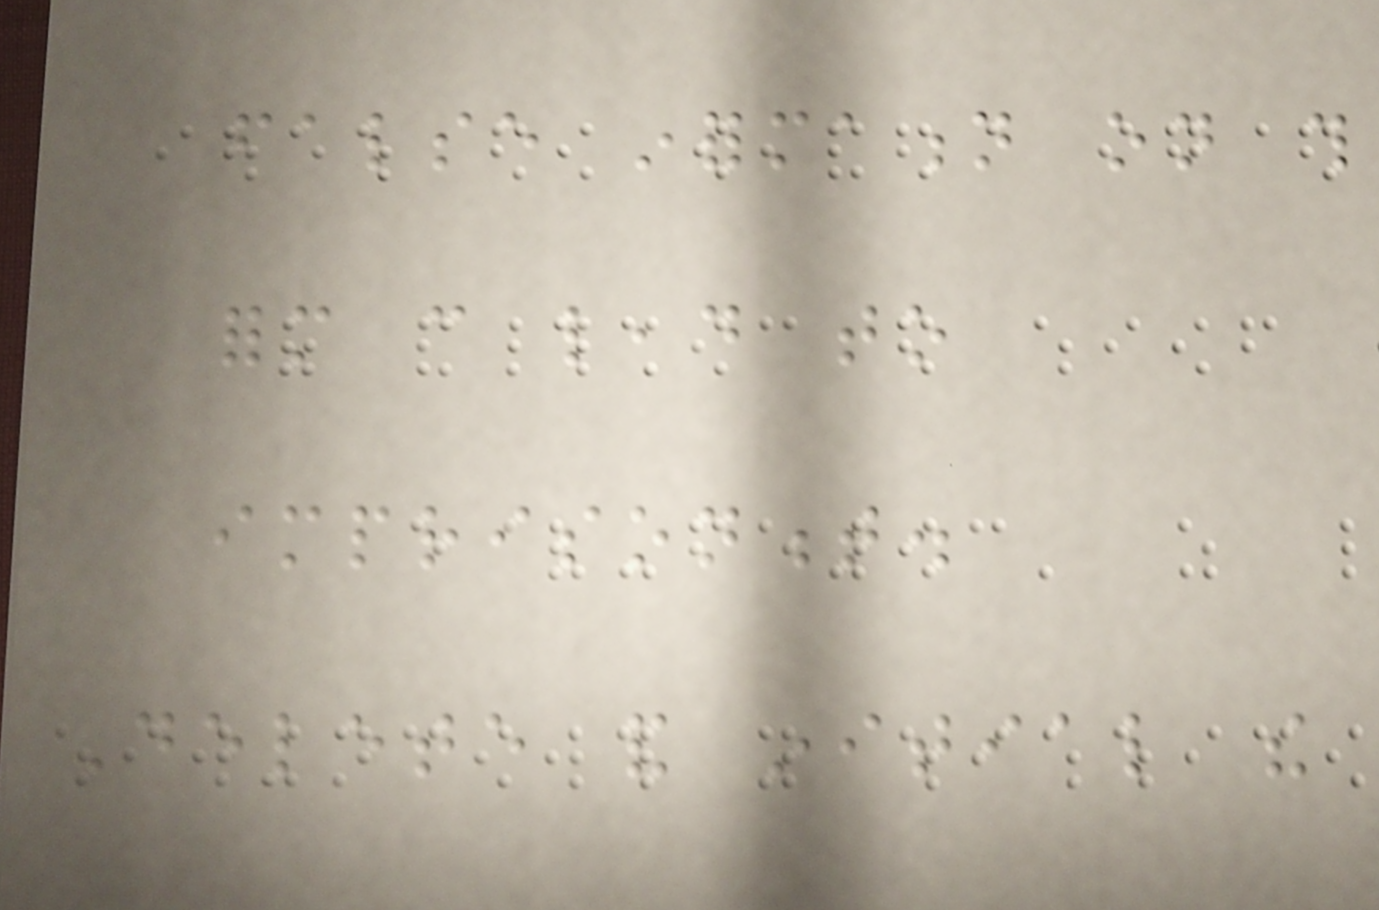false information on this
form can lead to
imprisonment.
Delete and initial the
